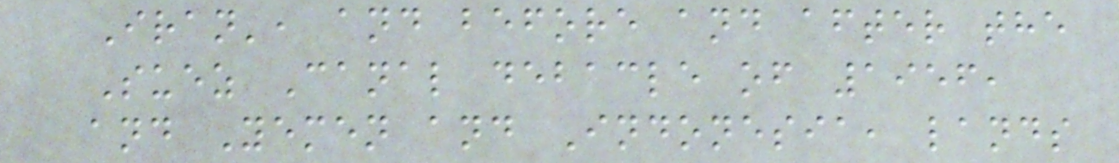Iran', and before and after the
Suez Canal debacle of 1956,
and Yemen and Indonesia, lands
